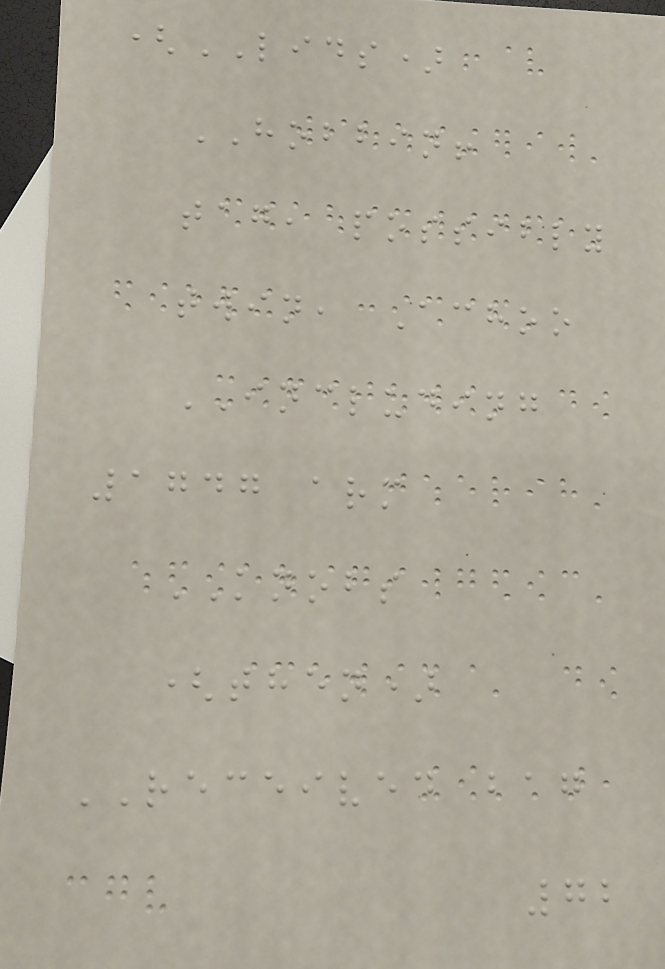(LIDS)
HOBBIN!
tag, possibly
twin, Achoo
INCLUDING
1747 arm
KNOBS
(then)
RECEIVED bag
72
